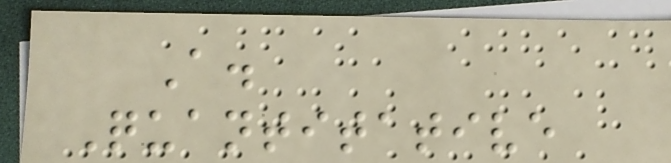A.
Quantitative
